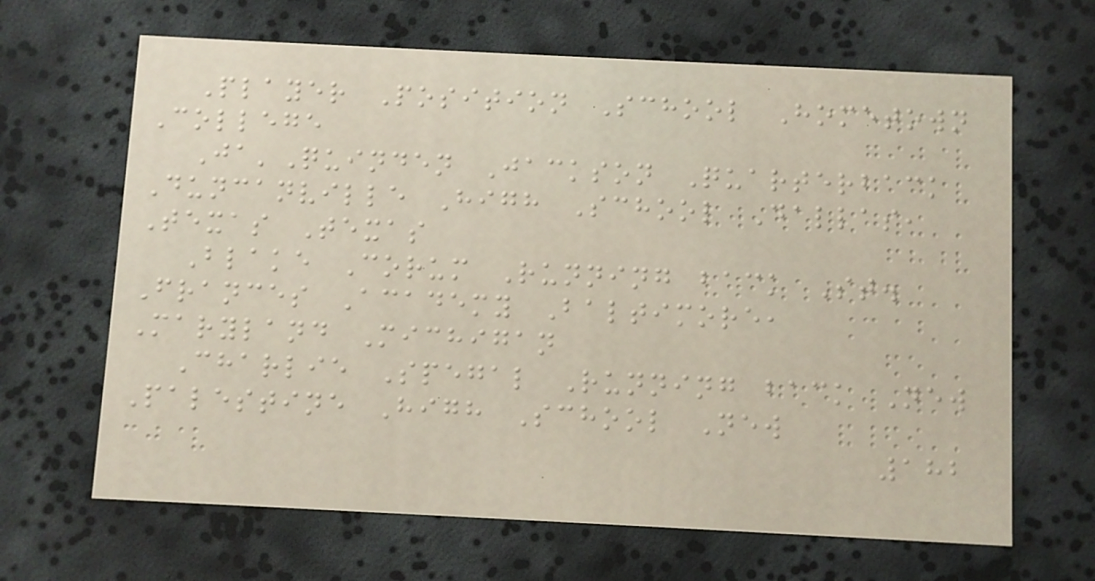Player Position School Hometown
College
Ja'Quinden Jackson Quarterback
Duncanville High School Dallas,
Texas Texas
Blake Corum Running back St.
Frances Academy Baltimore,
Maryland Michigan
Charlie Spegal Running back New
Palestine High School New
182
